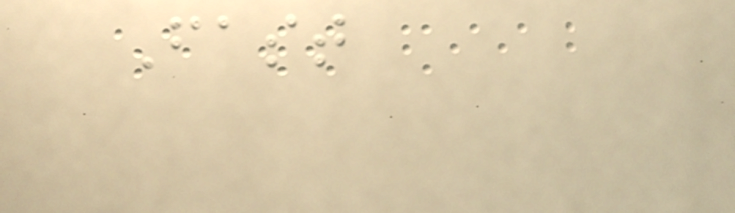Fast
